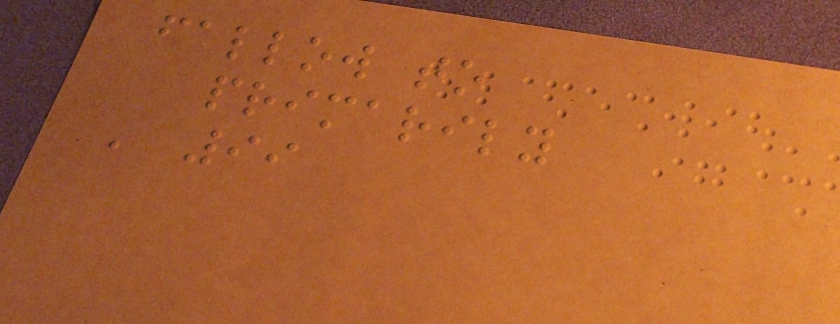fallow to
primarily
' 99
